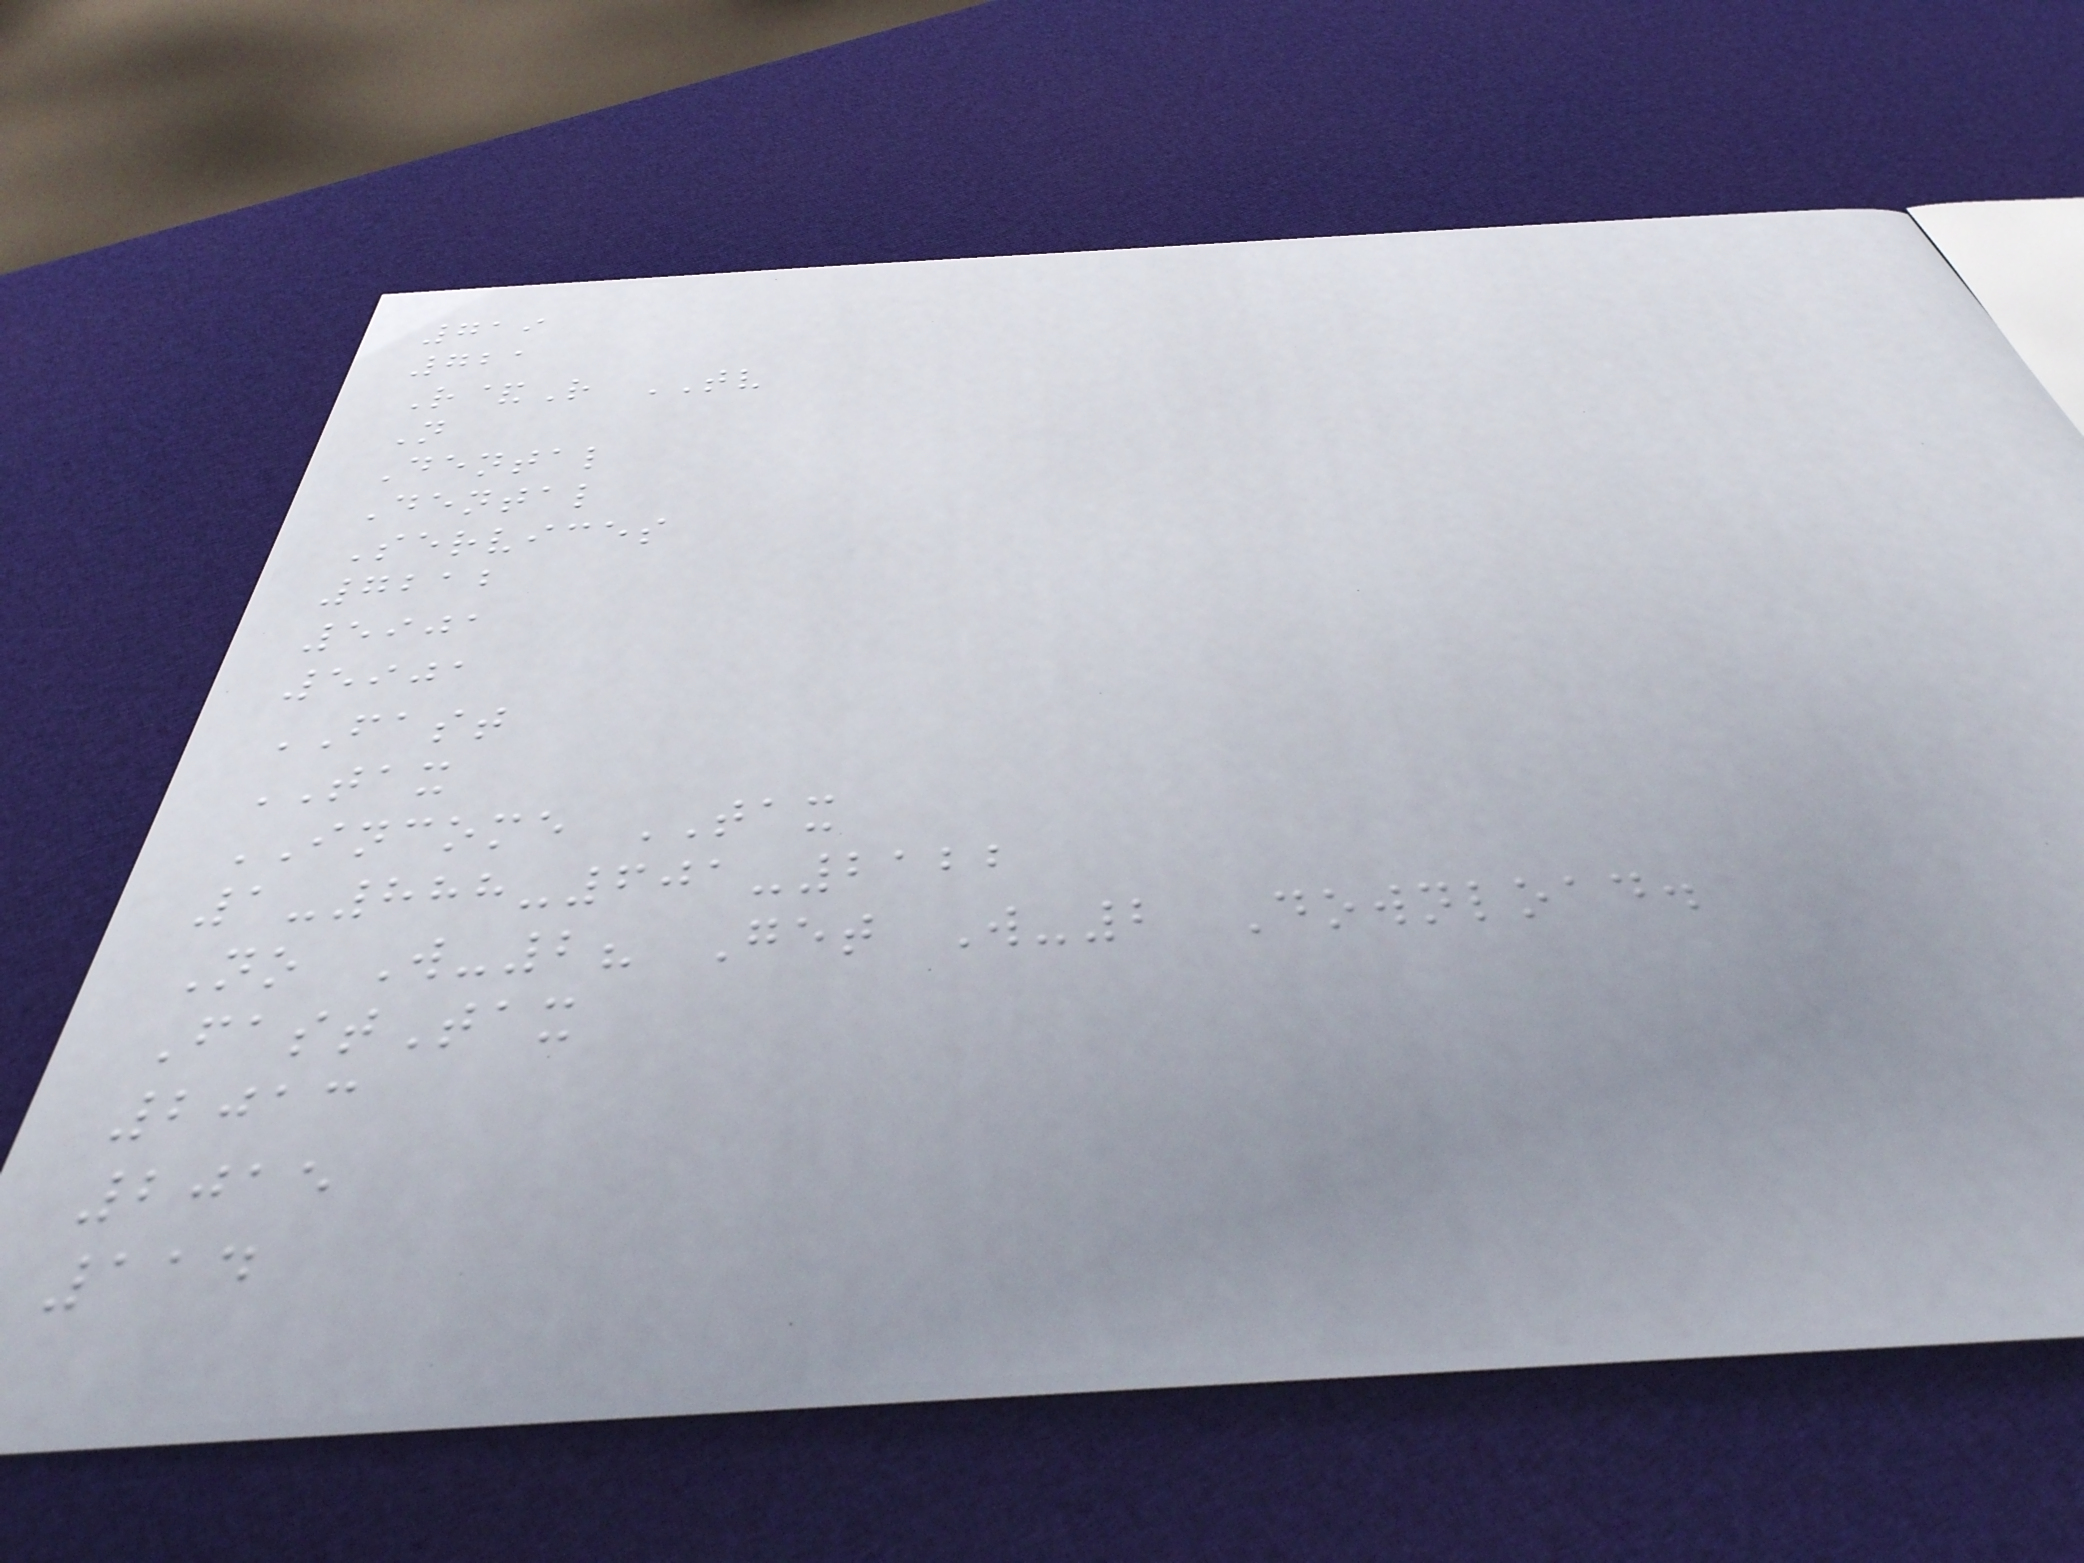719
721
R&R TV
N
Dental
Dental
Services
7212
5901
5901
FAST
TAX
INCOME TAX
1-888-601-2122
No W-2? Get W-2 Download.
FastTax
2013
2015
114
